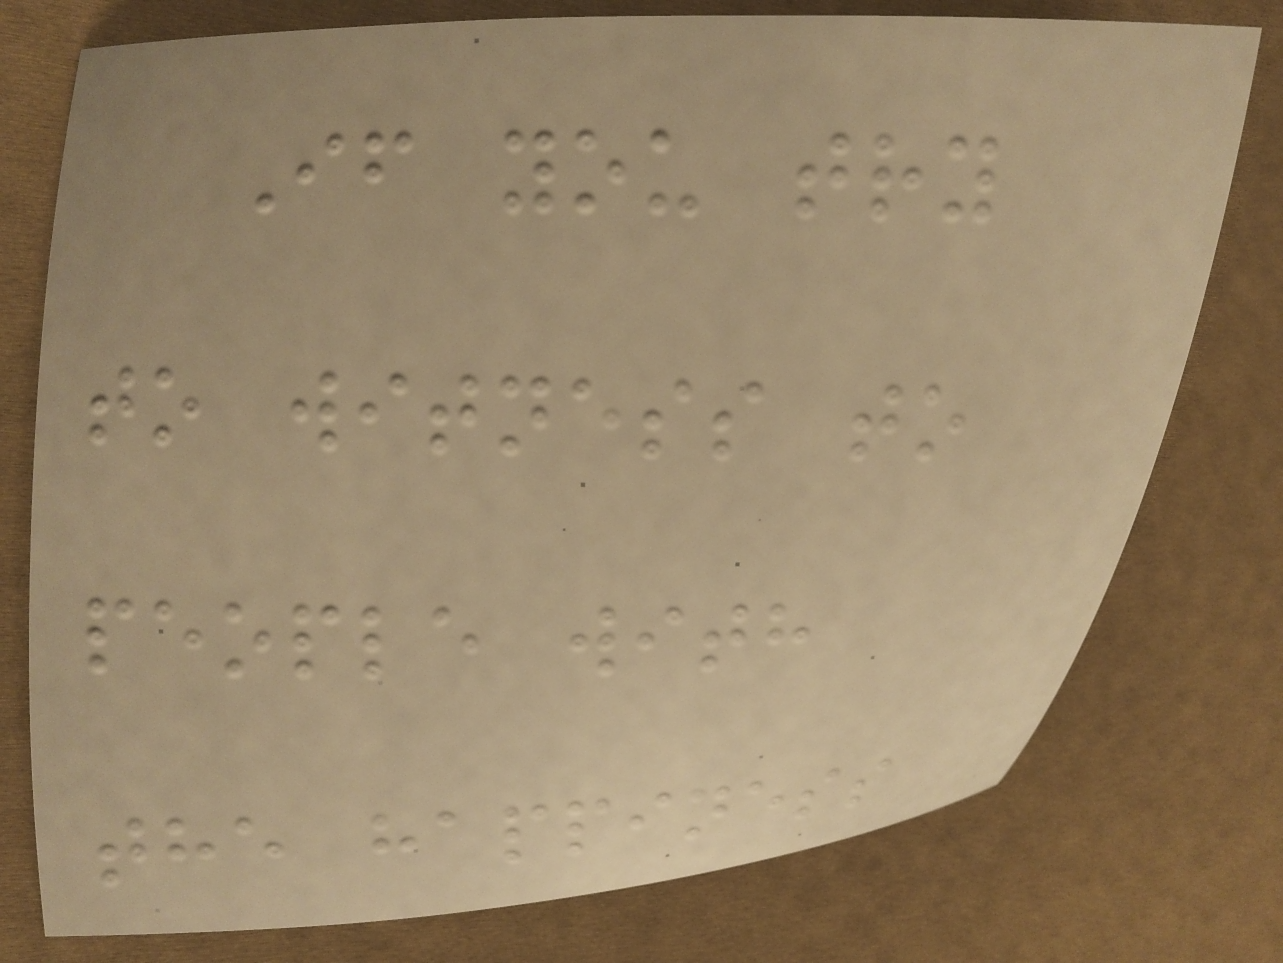If you try
to witness to
people with
the happiness
